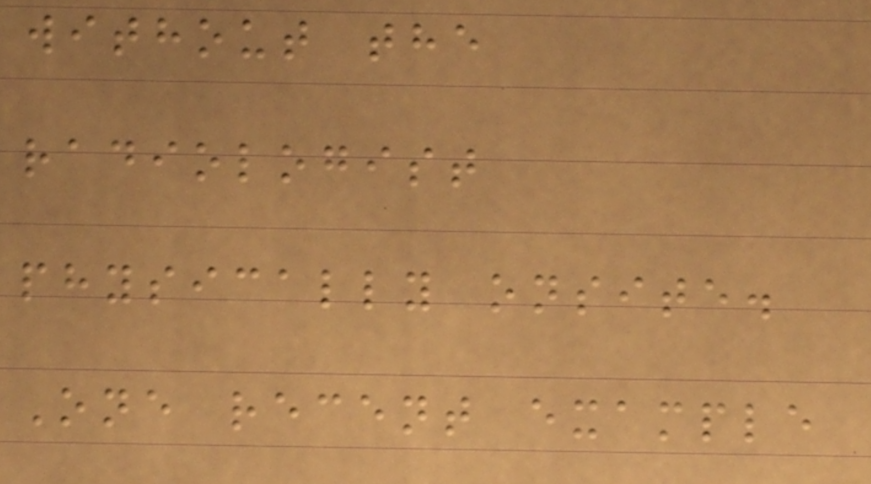without the
radiologist
physically onsite.
One recent example
